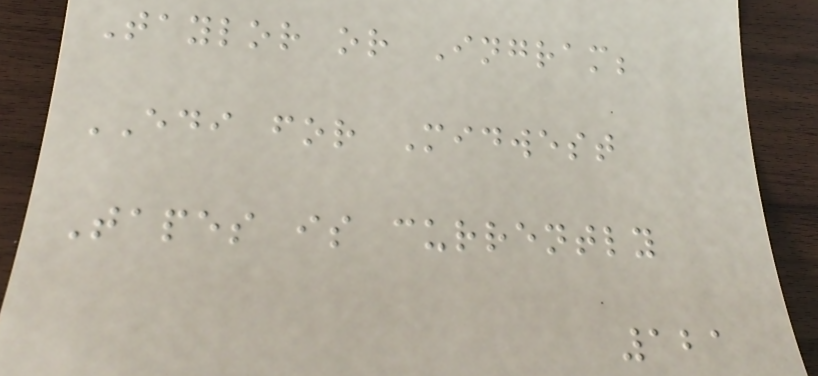Taylor or Ingram;
EDI for Midwest
Tapes is currently
121
